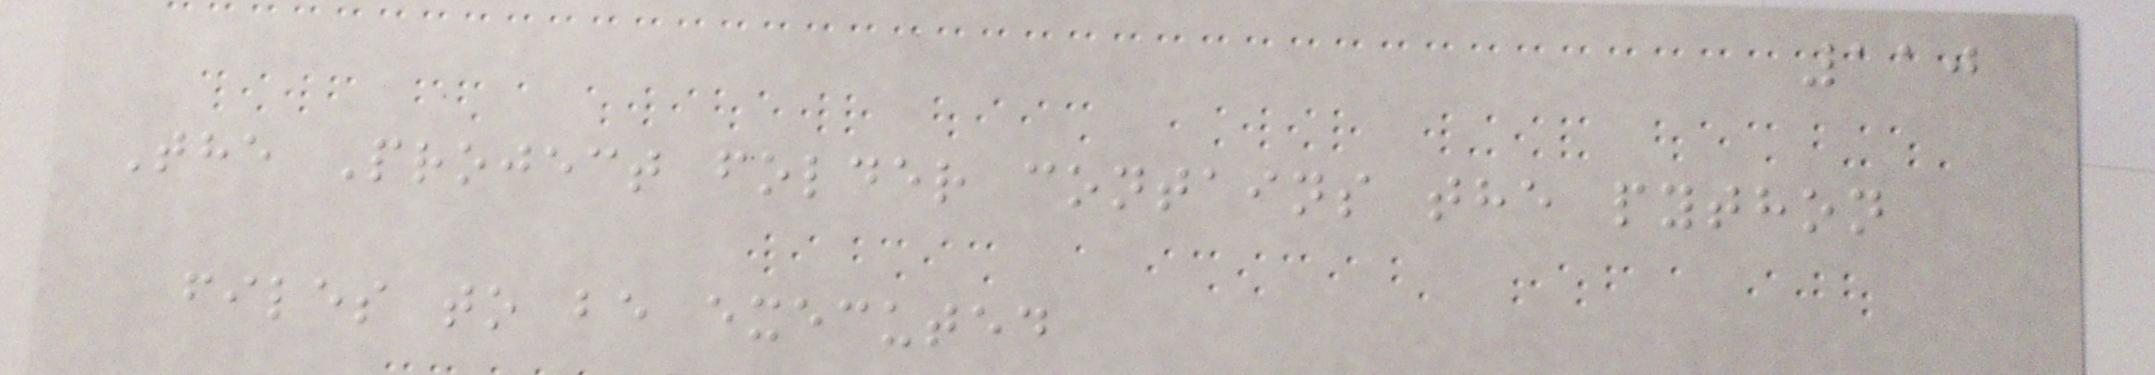110
The Project folder contains the python
files to be executed
